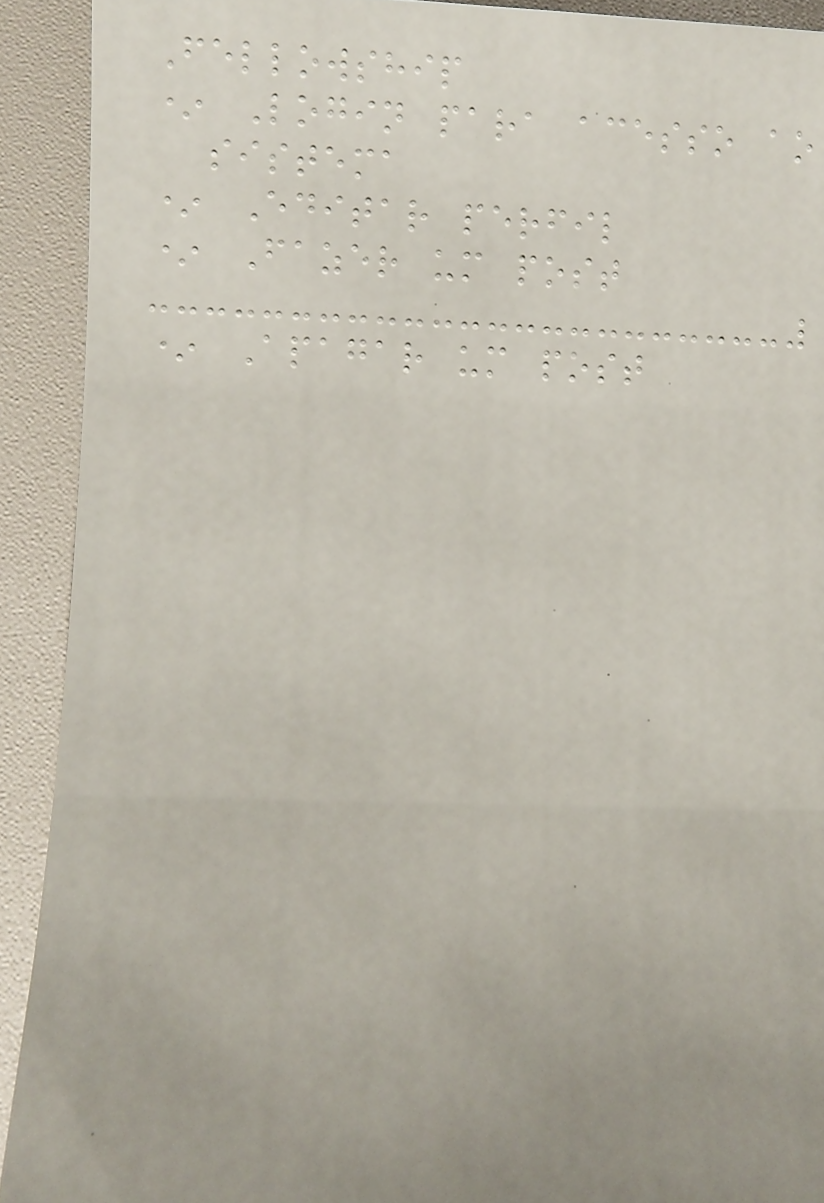Fellowship
* Login para acesso ao
sistema
* Editar perfil
* Fazer um post
* Apagar um post
